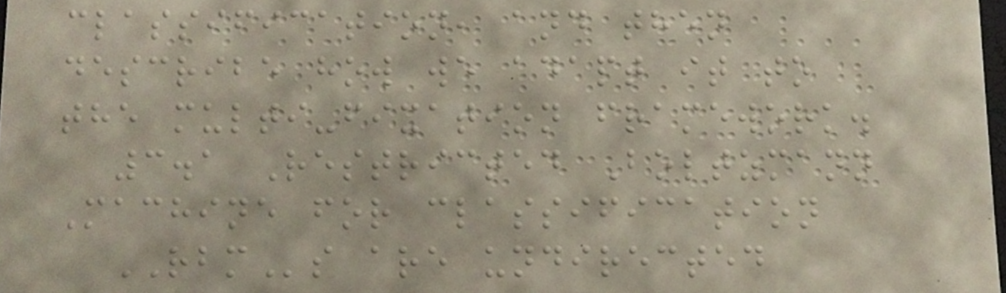classification, and then
describe how we adapt it to
the multi-fixation framework.
3.1 Restricted Boltzmann
Machine for classification
RBMs are undirected
